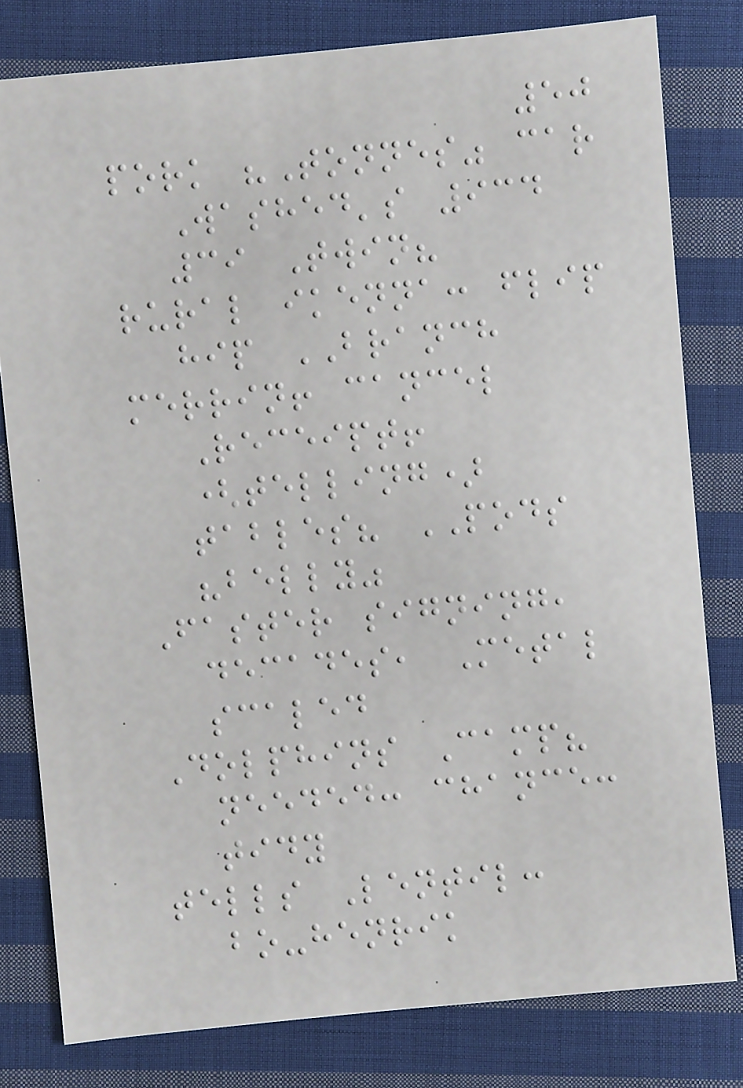50
pork "Tonnes" car
Washed's 934
39 Twin?
rural ikenna: flip
hip BRANCH
merrin! cancel
Receipt!
(telling)
tables? PODS
"belly"
Faster signing,
decades, Metal
scaled
Dolphins Camp?
needed: chance:
tidy
tells Lentil:
bo-henrik
